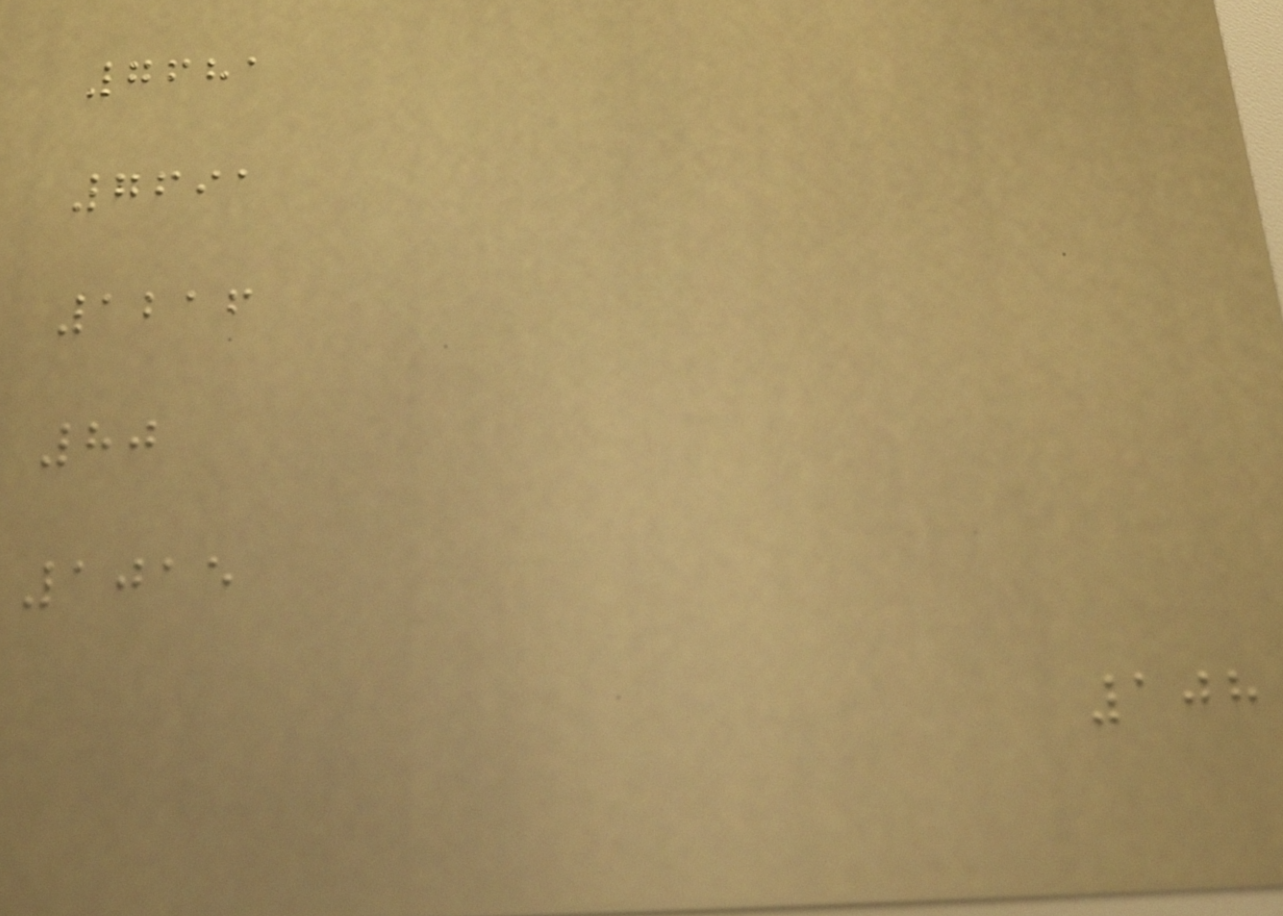7681
7691
1216
80
1015
108
